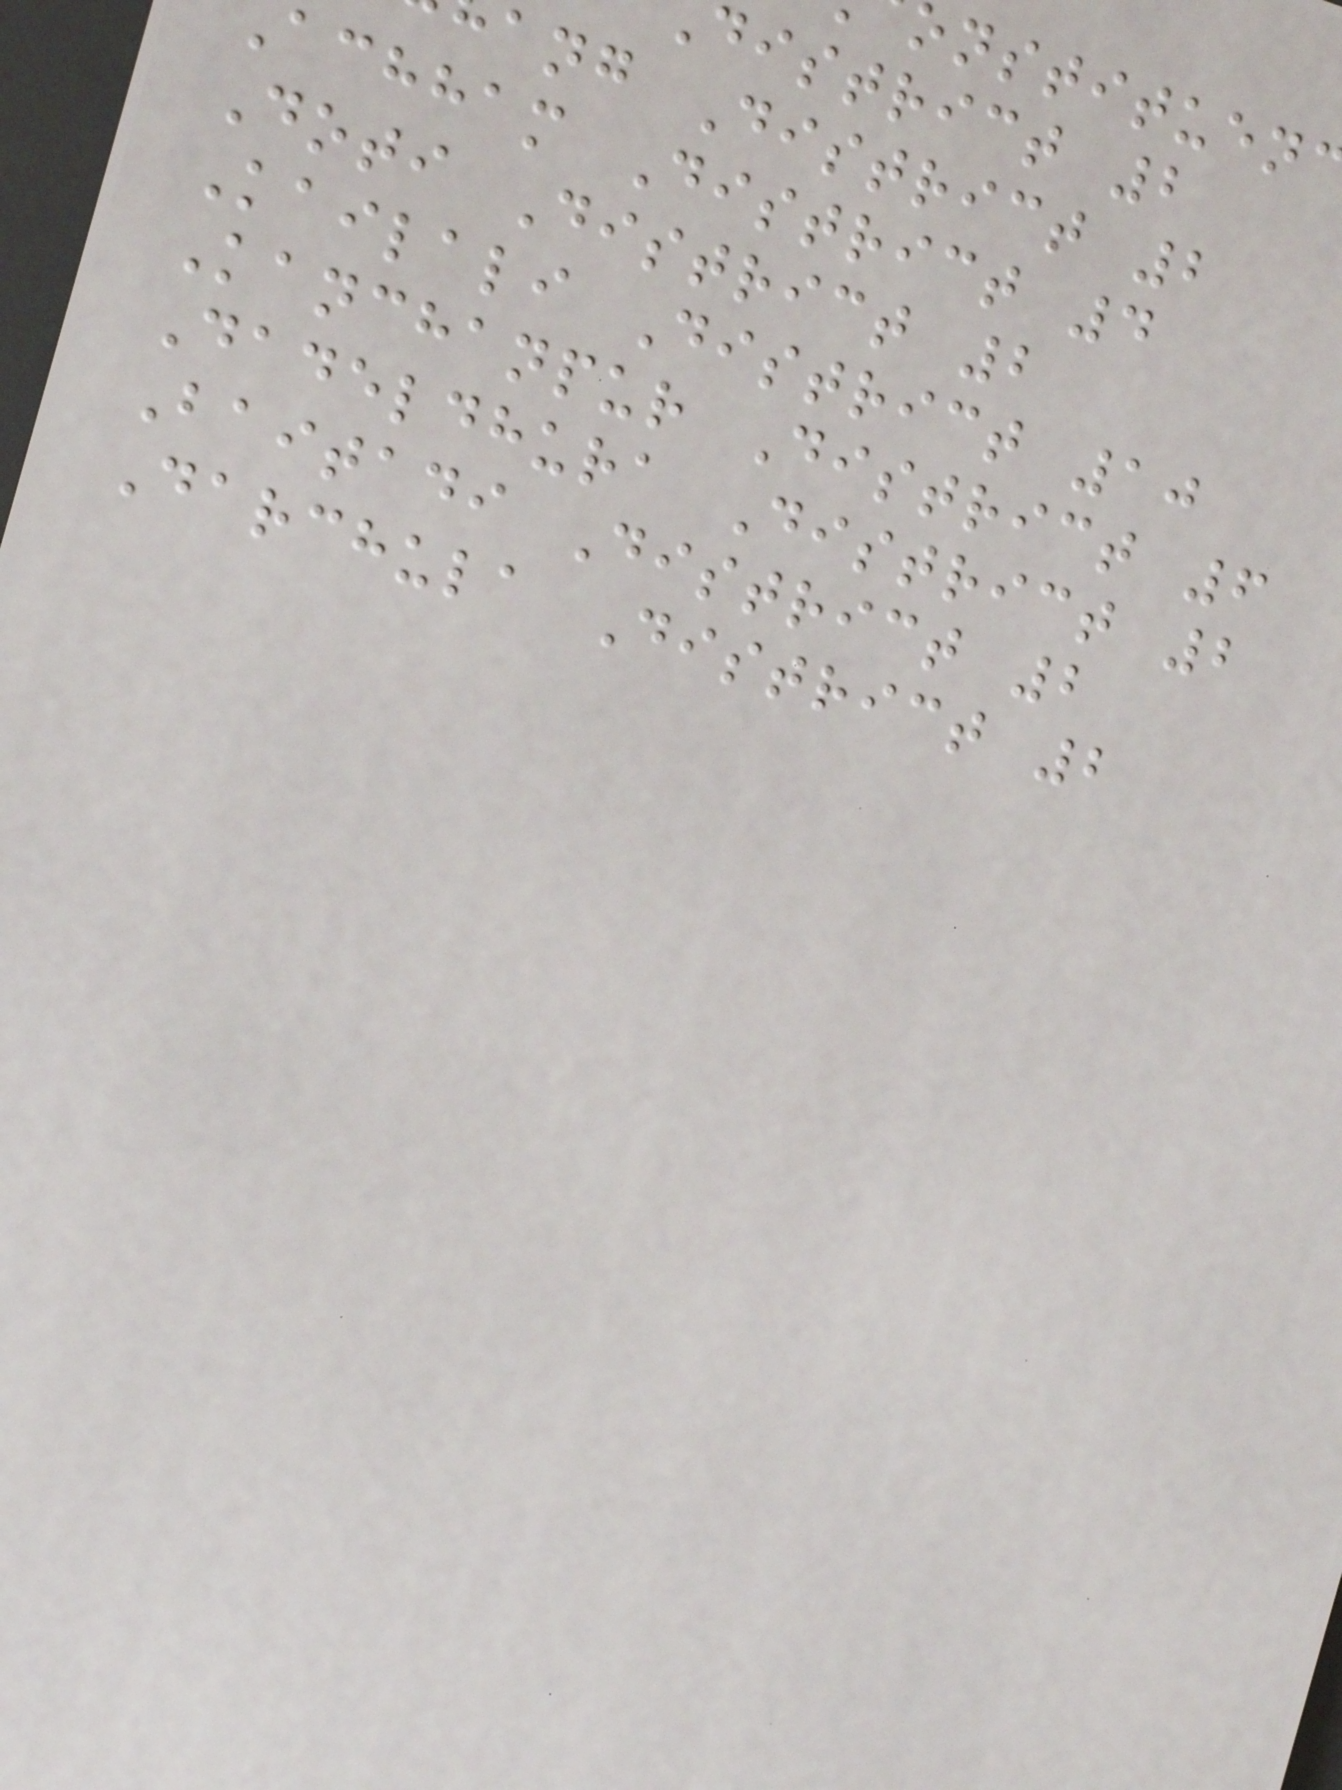district 2
ang District 2
achham District 4
Doti District 2
Kailali District 10
Kanchanpur District 6
Dadeldhura District 2
Baitadi District 2
Darchula District 2
